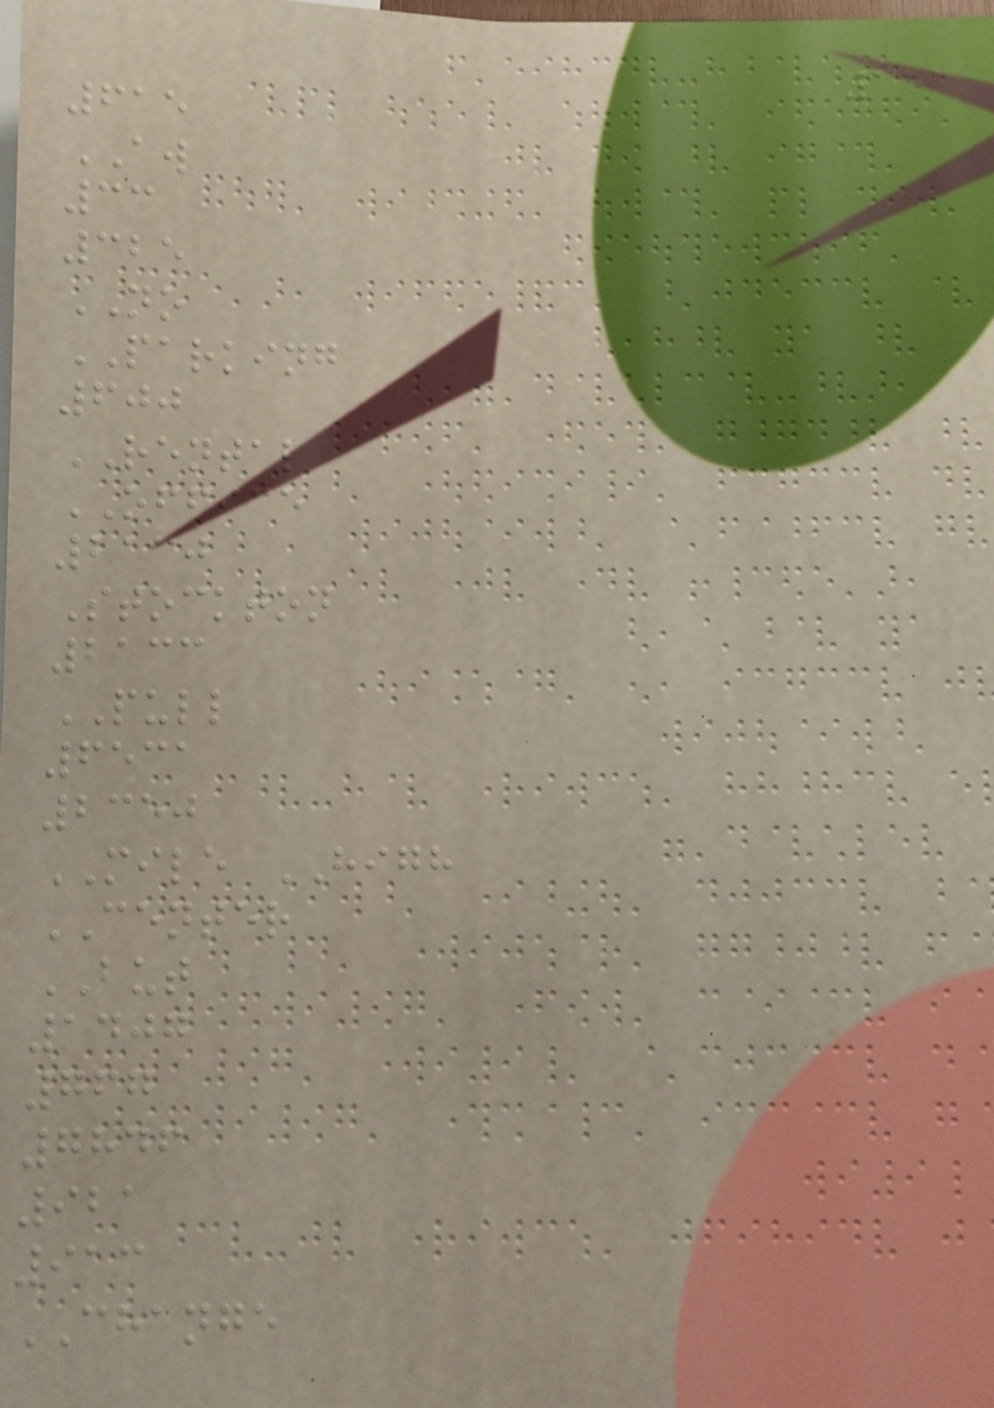151
615
AW
33
325
NO
PARKING
600
RENTAL
OFFICE
2130
Stockton
2133
PULL
6531
2350
MILE HIGH
CENTER
BUT
1407
767
7846
921
913
CHANGE
